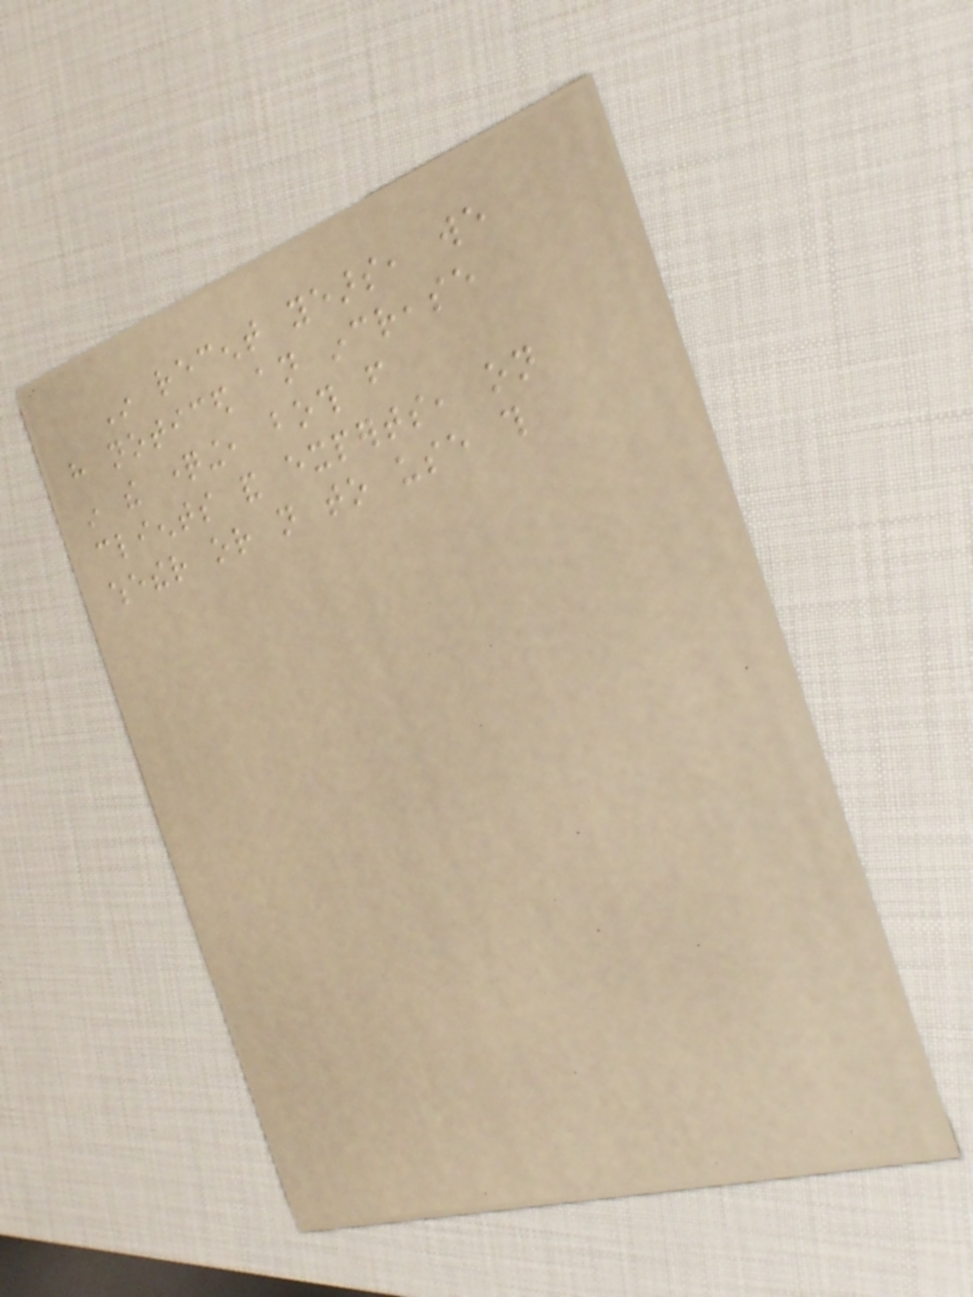In recent years, we
have noticed an increase
in the questioning, both from
clients and experts, on
whether or not to use this
